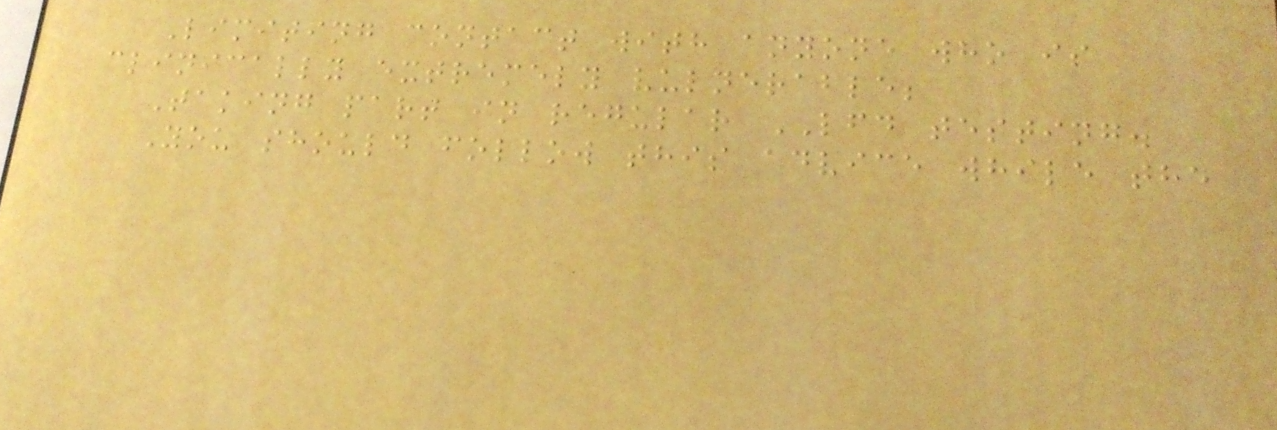Limiting contact with anyone who is
clinically extremely vulnerable;
Taking part in regular LFD testing.
You should follow this advice while the
